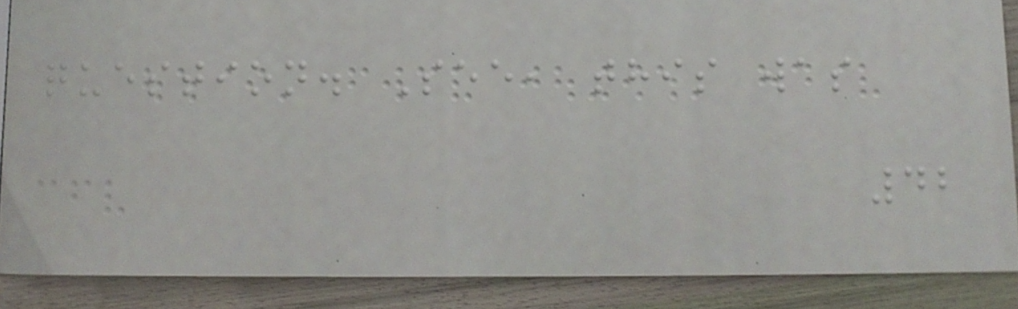question. See, this was
42
